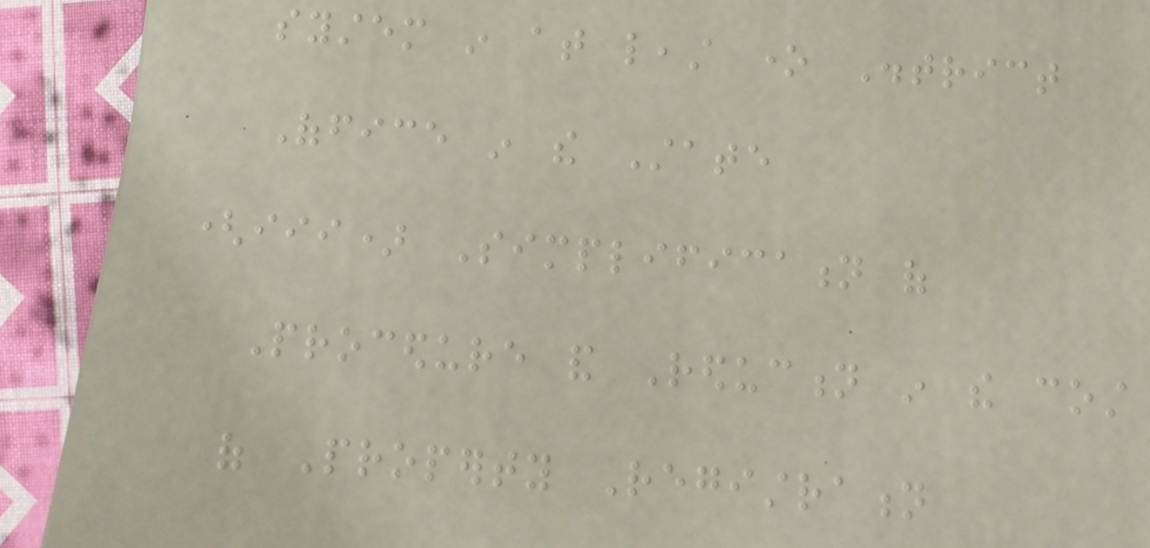system in at least one District
Office in the State
(iii) Simplification of
Procedure and Reduction in the cost
of Property Registration
